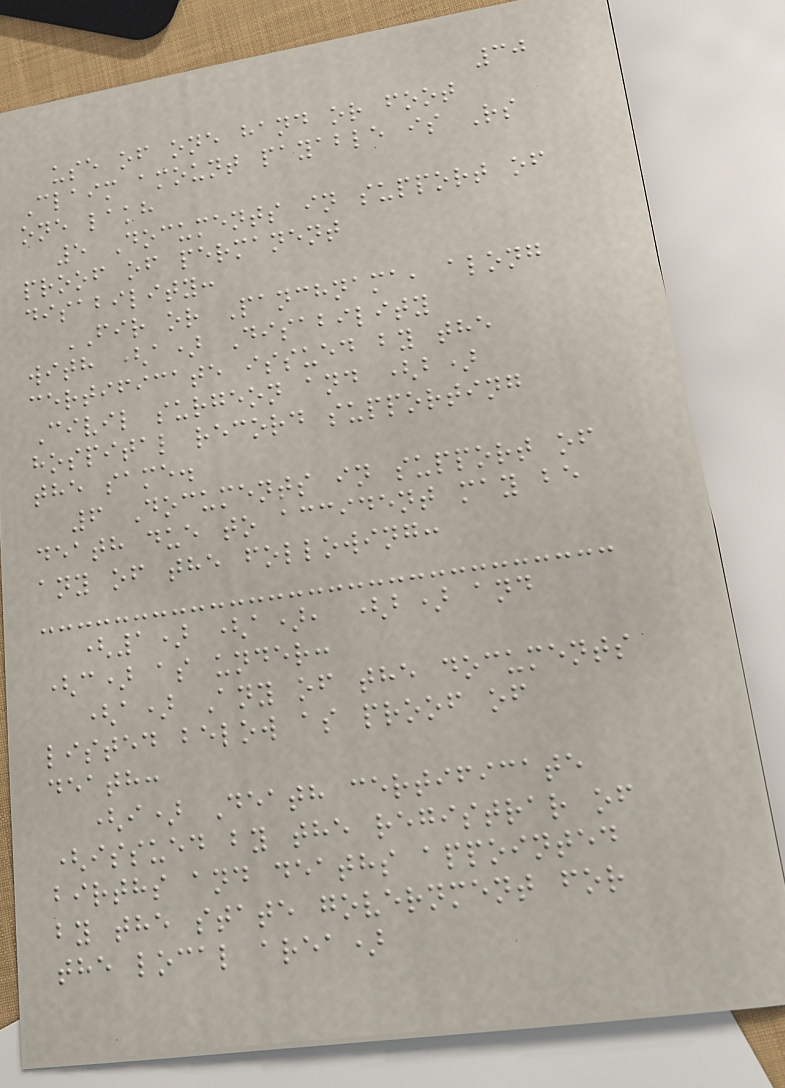30
use of one hand or foot
Claim amount payable is Rs
one lakh
5 Documents in support of
proof of permanent
disability:
FIR or Panchnama, along
with (a) Disability
certificate issued by the
Civil surgeon and (b)
hospital record supporting
the same.
6 Documents in support of
death due to accident may be
any of the following:
(1) (a), (b) and
(c) as under:
(a) Any of the documents
listed below as proof of
death:
(i) Death certificate
(issued by the registrar of
births and deaths appointed
by the state government for
the local area)
